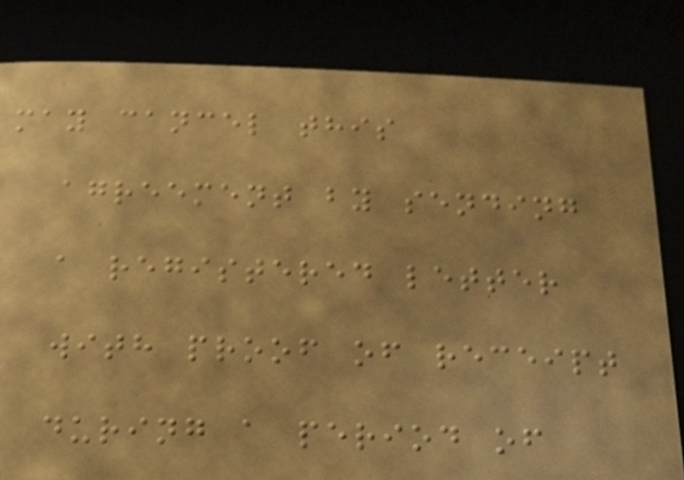may cancel this
agreement by sending
a registered letter
with proof of receipt
during a period of
